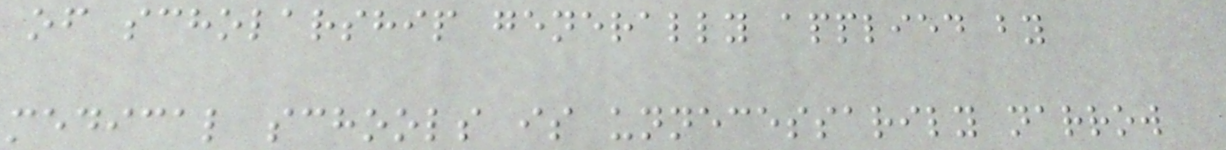of scholarship generally applied by
medical schools is unnecessarily narrow
